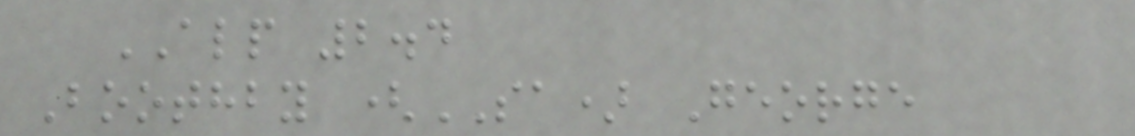ALP 2.4
Boothby (SA) George
